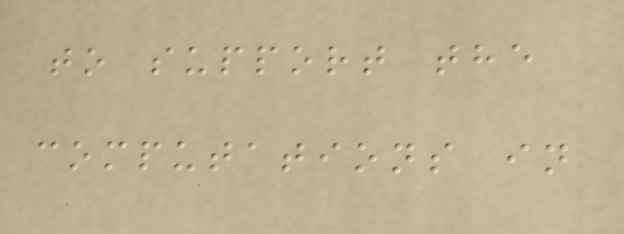to support the
computations in
